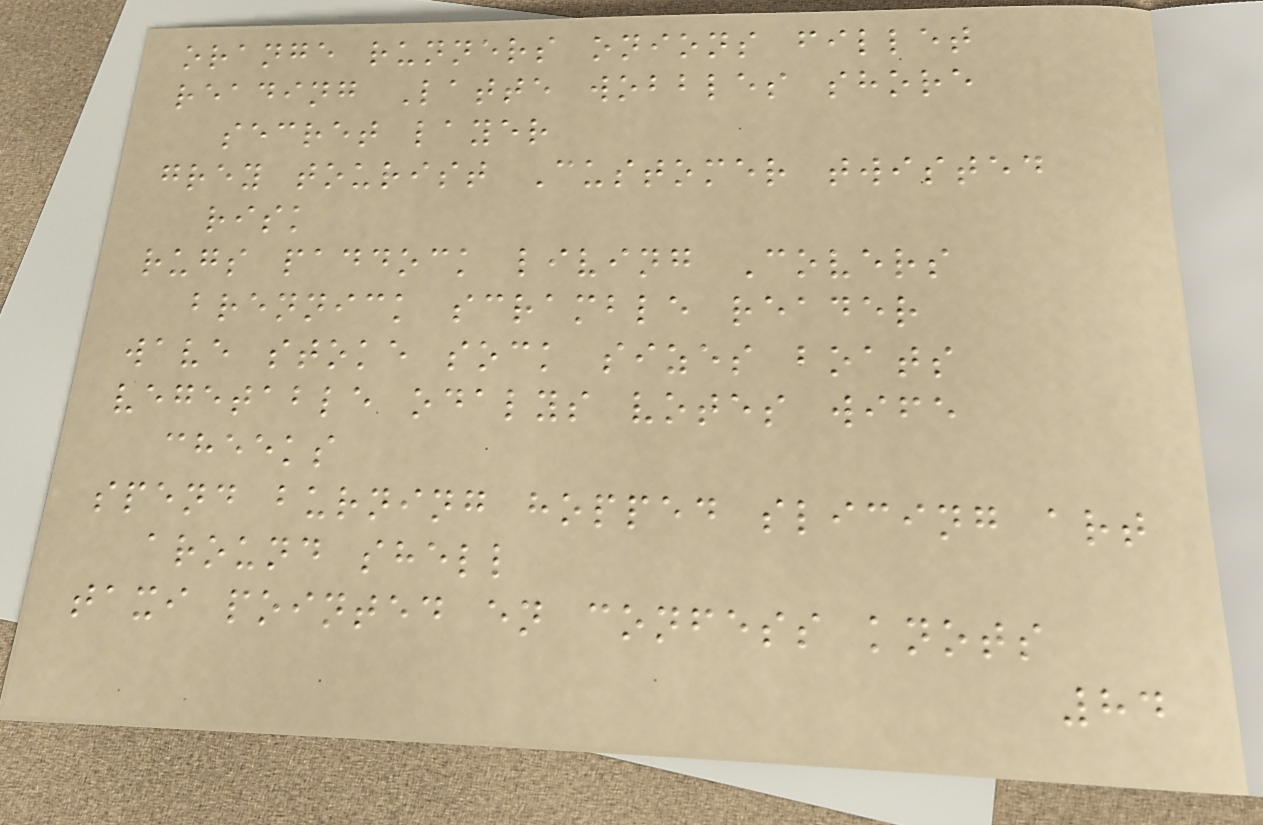orange runners onions fillet
reading Latte wobbles shore
secret layer
grey tourist Customer twisted
risk
rugs paddock living Covers
brennick scramble reader
wave stoke sock sizes boats
vegetable odalys votes wife
cheeks
spend burning hopped slicing art
around shell
taxi pointed en confess knots
84
